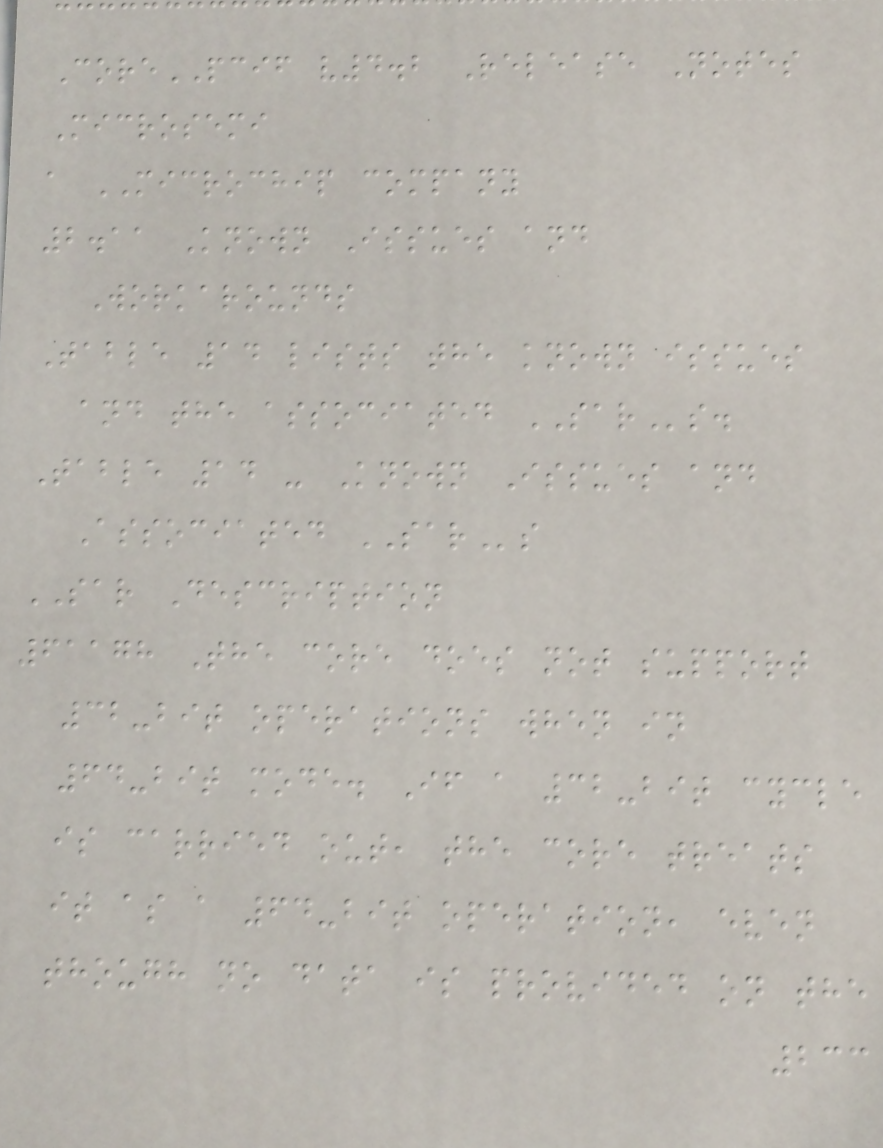CorePCIF v4.2 Release Notes
Microsemi
a MICROCHIP company
2.11 Known Issues and
Workarounds
Table 14 lists the known issues
and the associated SARs.
Table 14 - Known Issues and
Associated SARs
SAR Description
61178 The core does not support
32-bit operations when in
64-bit mode. If a 32-bit cycle
is carried out, the core treats
it as a 64-bit operation, even
though no data is provided on the
233
